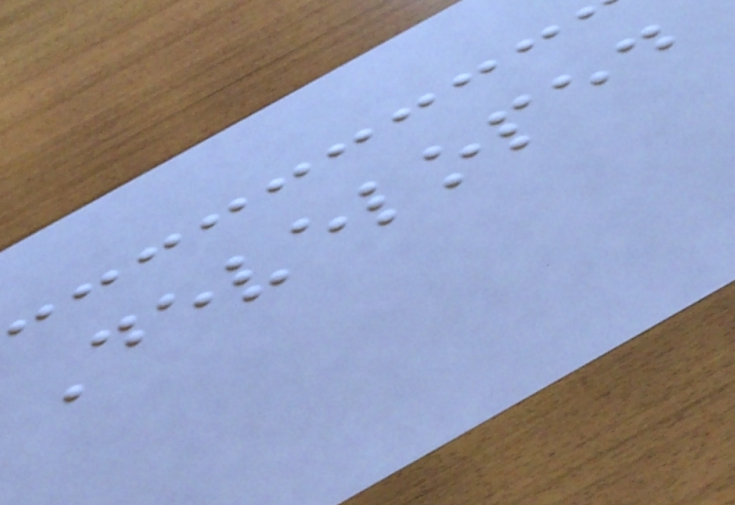Developed
